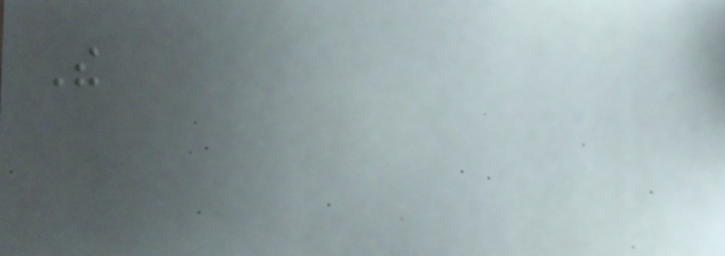The
